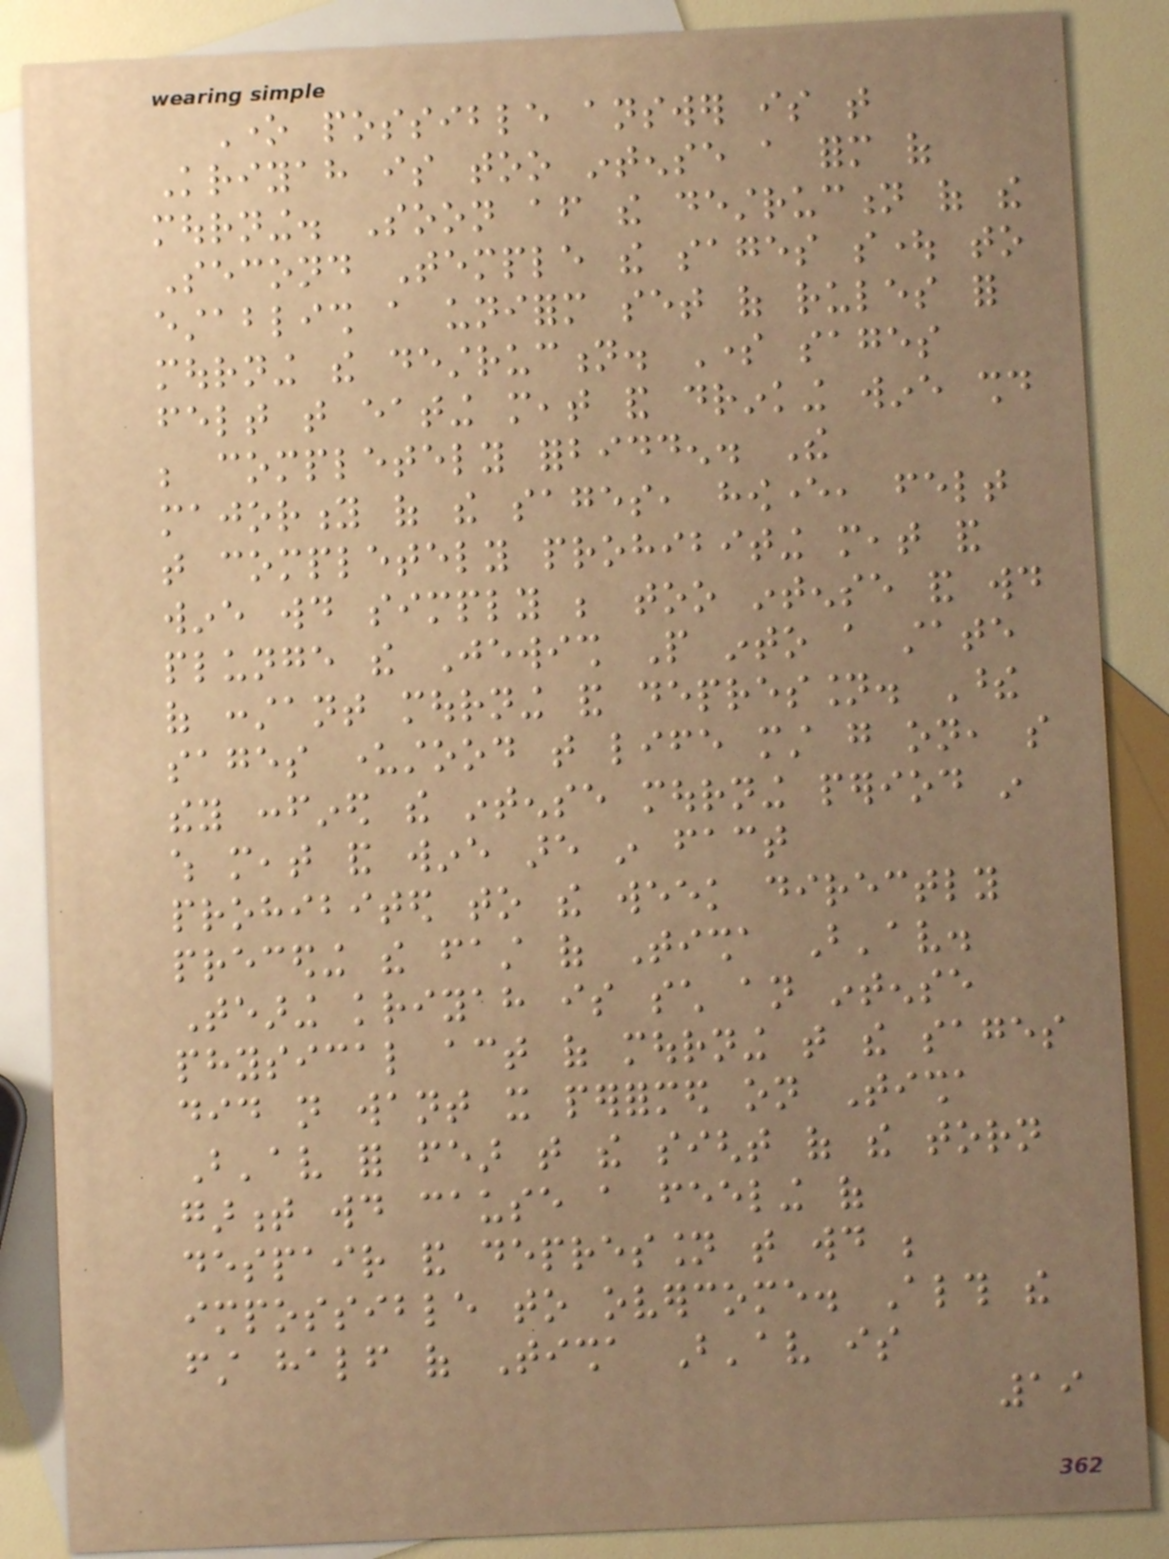One possible answer is that
Kriyah is too intense a form of
mourning. Soon after the destruction of the
Second Temple the sages sought to
establish a uniform set of rules for
mourning the destruction. Some sages
felt that eating meat and drinking wine should
be completely forbidden. The
majority of the sages, however, felt
that completely prohibiting meat and
wine would simply be too intense and would
plunge the Jewish People into a state
of constant mourning and depression. These
sages understood that life must go on, so
they confined the intense mourning period in
which meat and wine are in fact
prohibited to the week directly
preceding the fast of Tisha B'av.
Tearing kriyah is such an intense
physical act of mourning that the sages
did not want it performed on Tisha
B'av for fear that the sight of the torn
garment would cause a feeling of
despair and depression that would be
impossible to overcome. Although the
first half of Tisha B'av is
19
